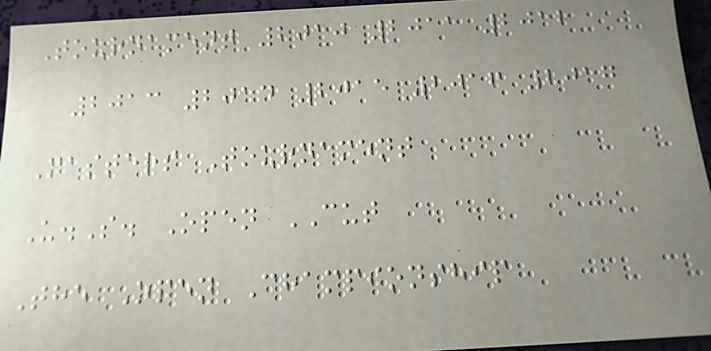Tournament 2010 2011 2012
2013 2014 2015 2016 2017
Masters Tournament
U.S. Open CUT
The Open Championship
